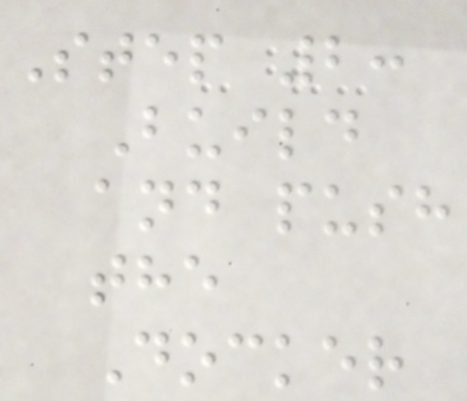Step 2:
Build
and push
the
Docker
